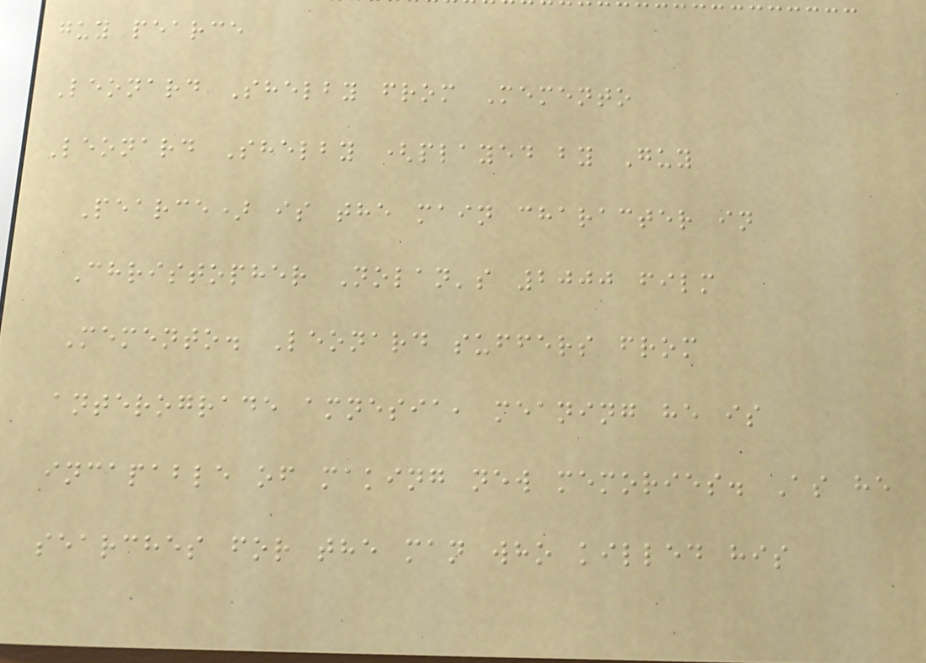guy pearce
Leonard Shelby from Memento
Leonard Shelby (played by Guy
Pearce) is the main character in
Christopher Nolan's 2000 film
Memento. Leonard suffers from
anterograde amnesia, meaning he is
incapable of making new memories. As he
searches for the man who killed his
